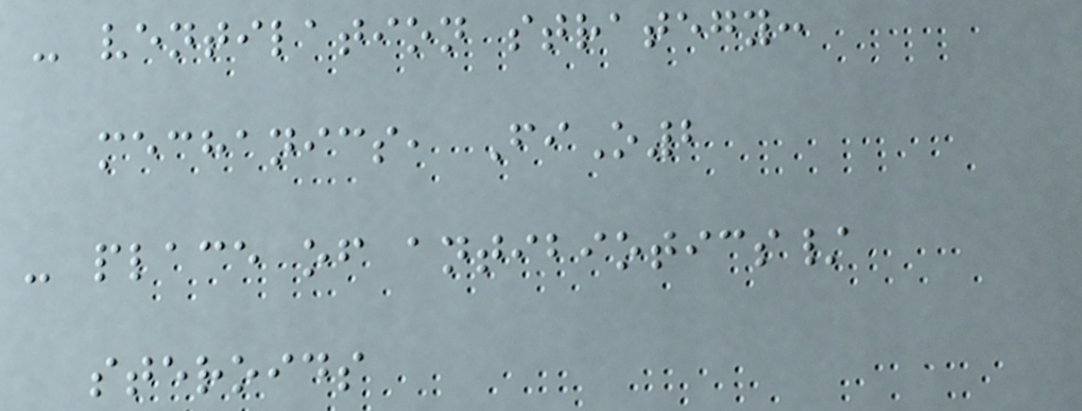- ventilation strategy:
mechanics, FiO2
- place of antibiotics/
steroids
